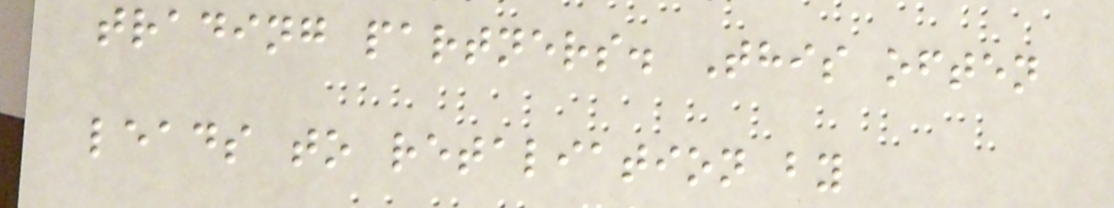trading partners. This often
leads to retaliation by
